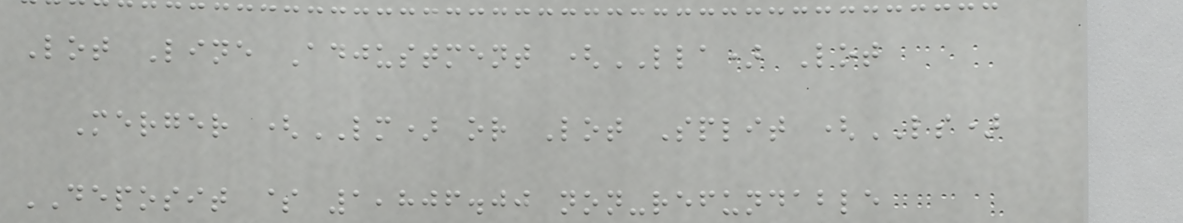Lot Line Adjustment (LLA) Lot
Merger (LM) or Lot Split (LS)
DEPOSIT $ 1,806.00 non-refundable
